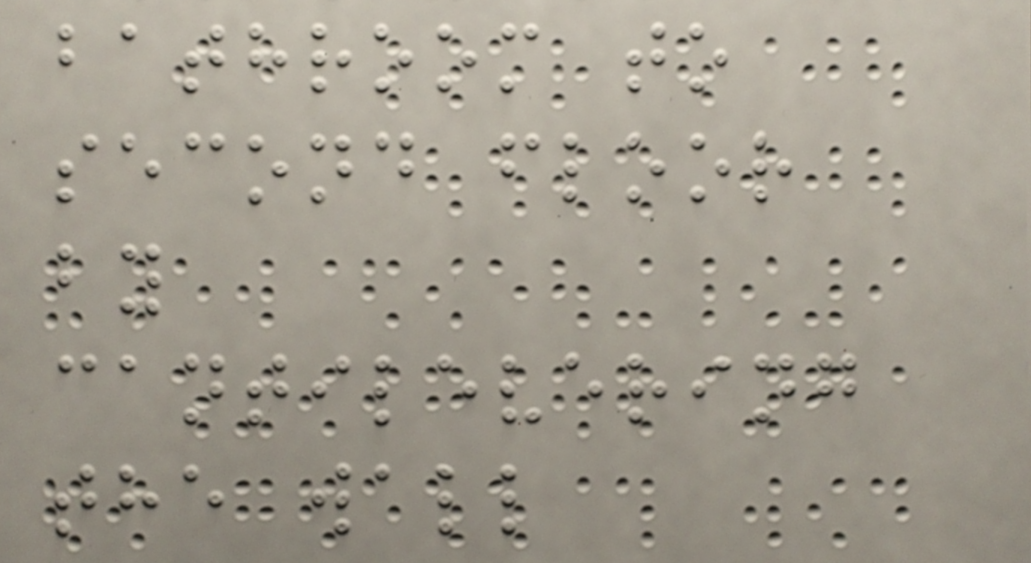bathroom to
second floor
by
cantilevering
the wall
